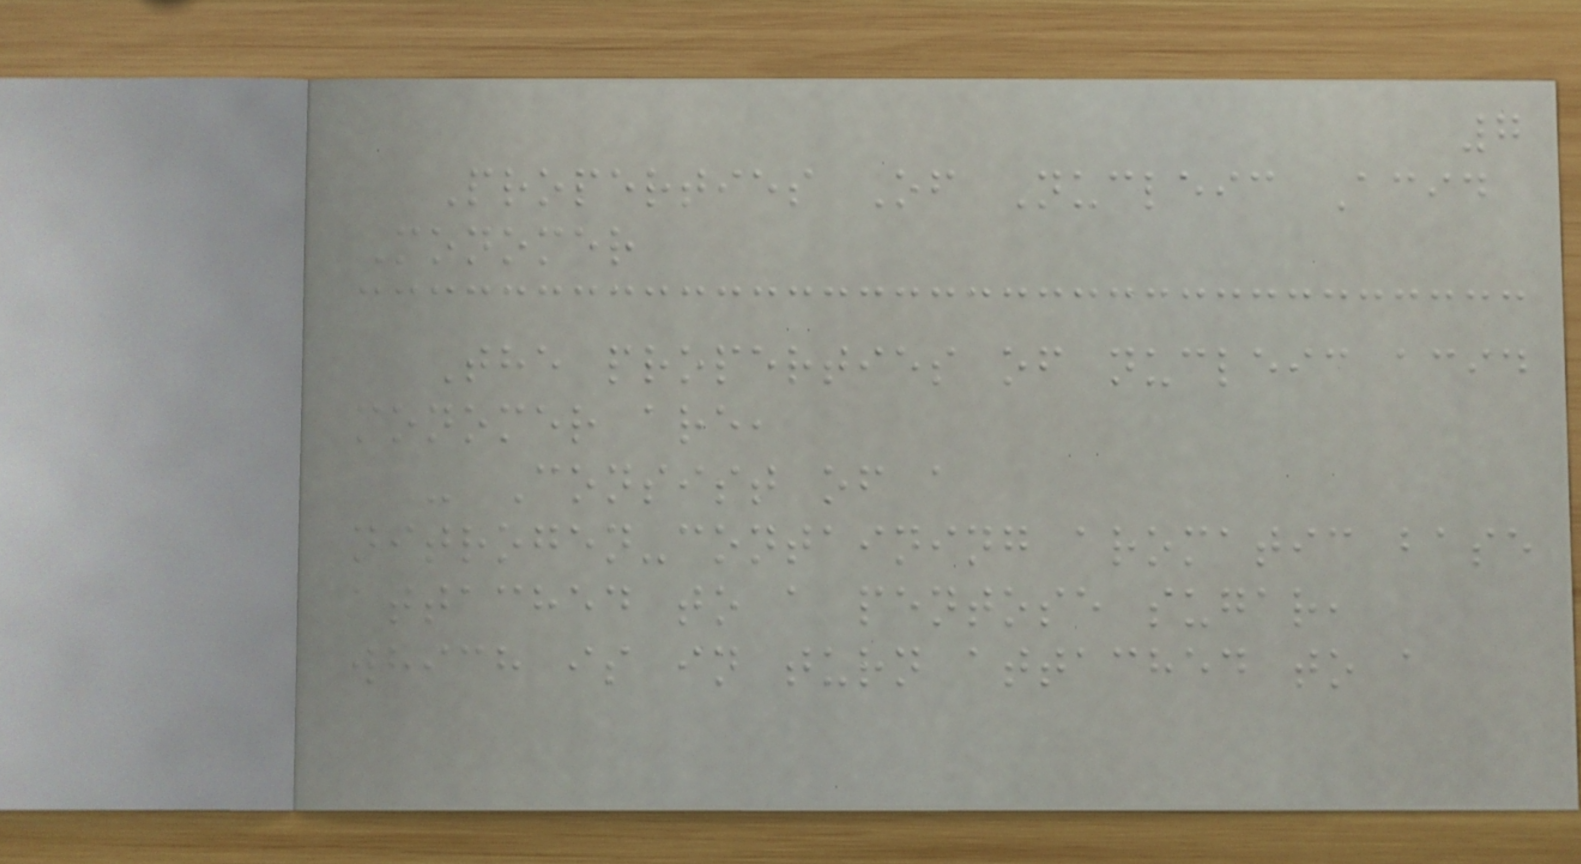7
Properties Of Nucleic Acid
Monomer
The properties of nucleic acid
monomer are,
- Consist of a
nitrogen-containing aromatic base
attached to a pentose sugar,
which is in turn attached to a
